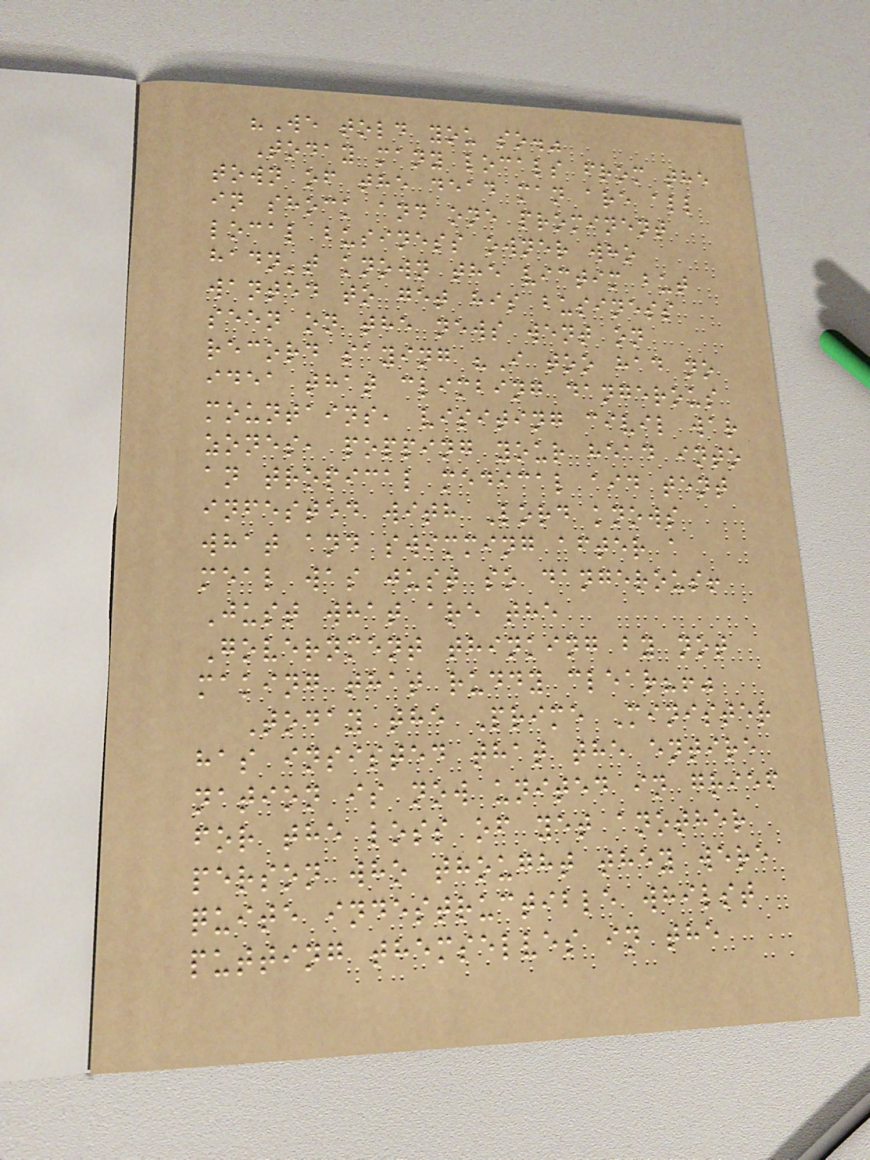"We told you so."
Today many locals from the
town of the dead man are all
in shock and one prominent
local business owner who
hadn't known the victim but
wanted to get his business
seen on the news went on
record saying "I too had no
idea that climbing dangerous
mountains, visiting civil war
zones, popping your head into
an tropical medical aid tent
infested with Lord knows
what and swimming after a
meal was just so dangerous!
Just what are the
Government thinking by not
making that ruddy clear?!"
Today the Prime Minister
has insisted that the entire
nation is now united in grief
for the loss of yet another
person who thought they were
quite indestructible whilst
putting themselves in the
